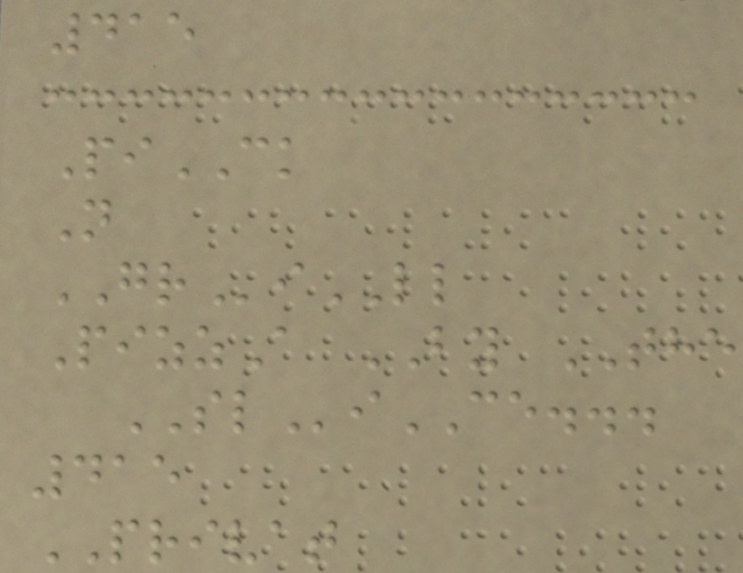415
PiCK
N
GRiLL
PizzA BY THE
SLiCE...
415
PRIVAT
